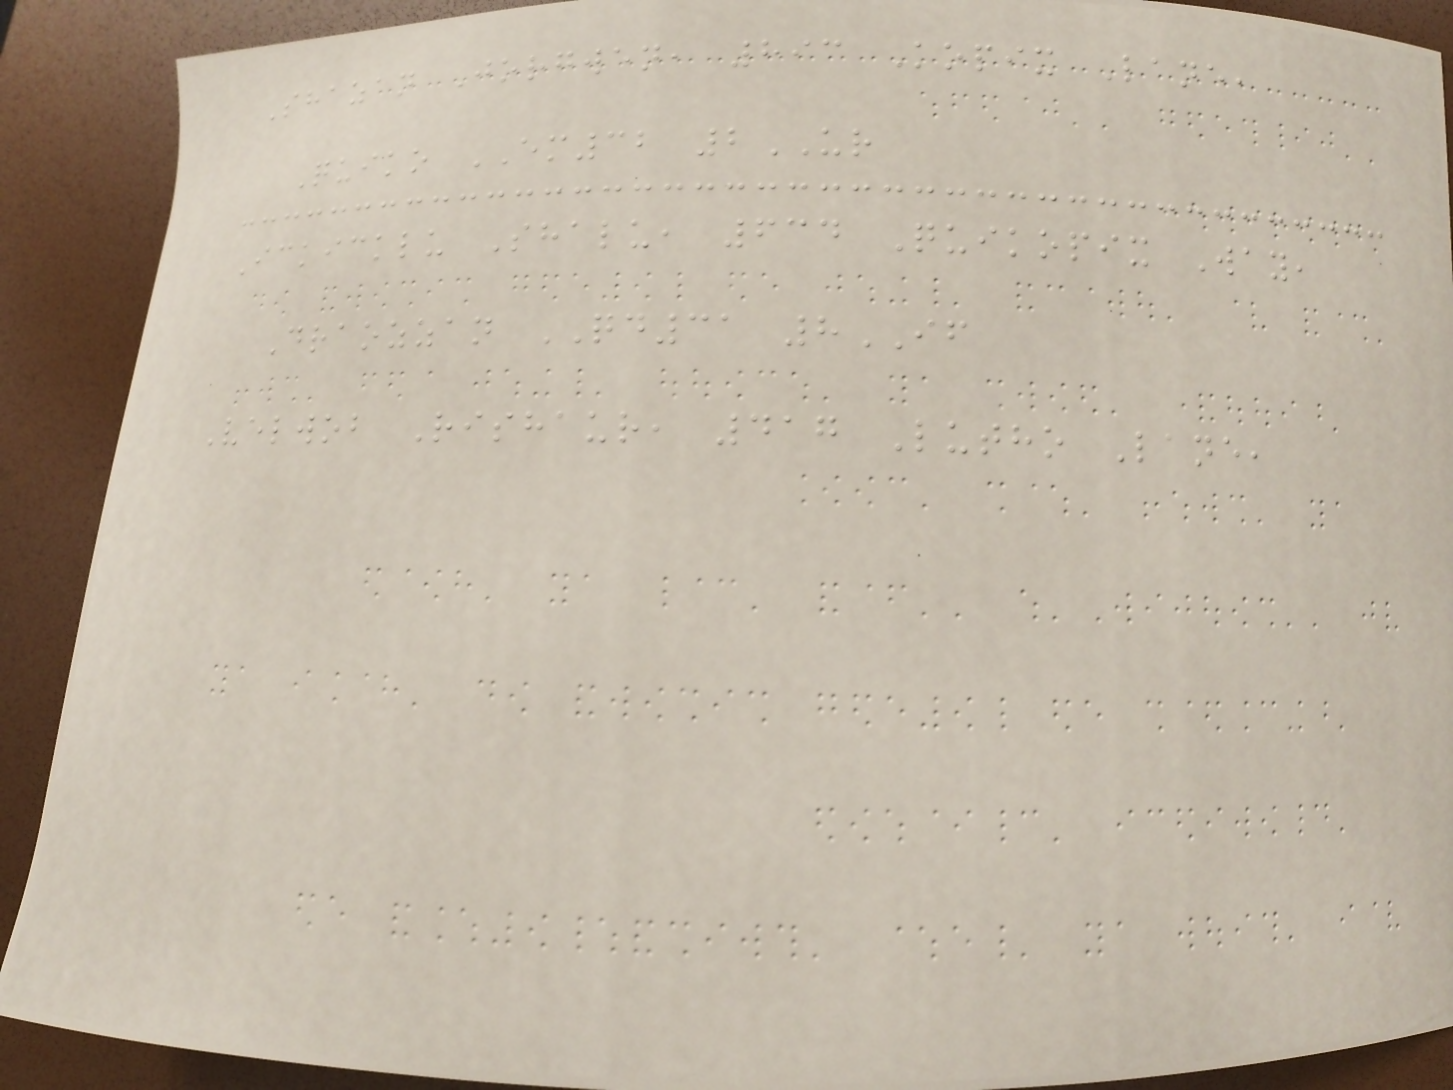Shazan Jorgwen, 893 Kopix Lane,
Quiko EM32 2UR
Ickicklu Shalu, 634 Quikopix Way,
Draozzan QD31 8IF
Velwob Rishaur, 417 Lutho Lane,
